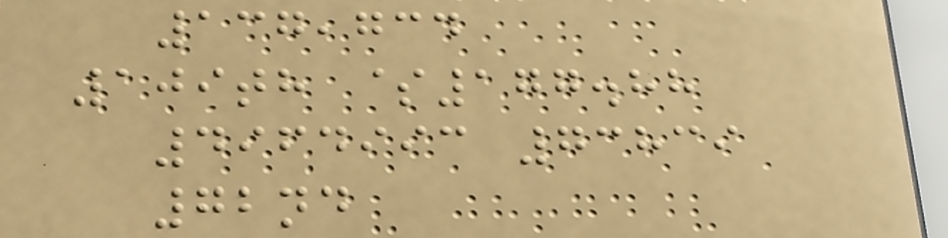137,734
109th $177.88
4964993 73839
72nd
